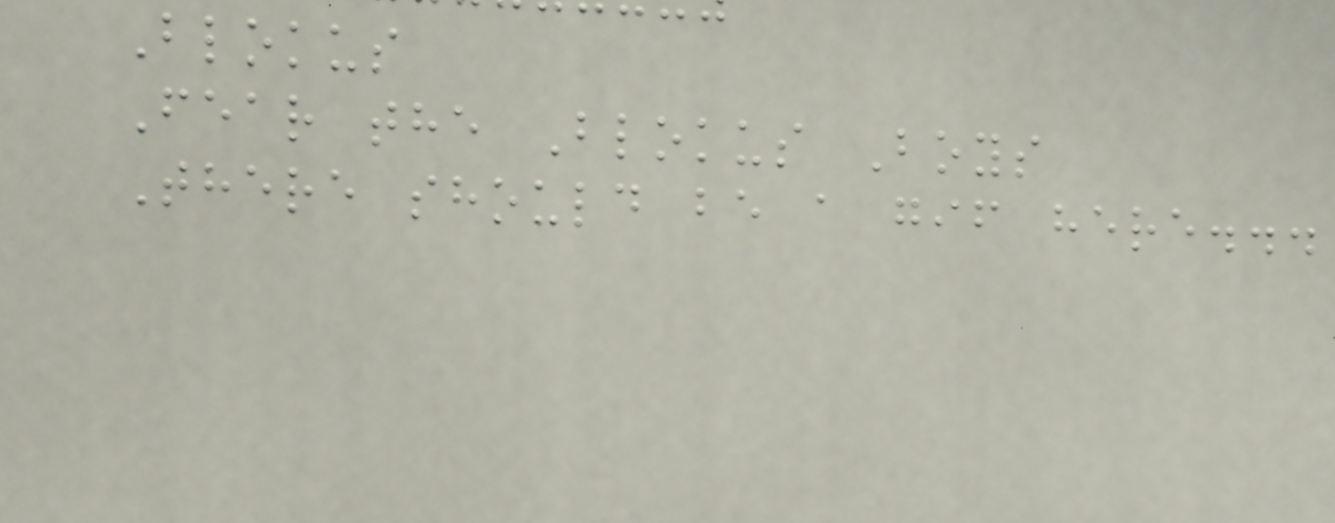Blokus
Fear the Blokus Boys
There should be a gif here...
